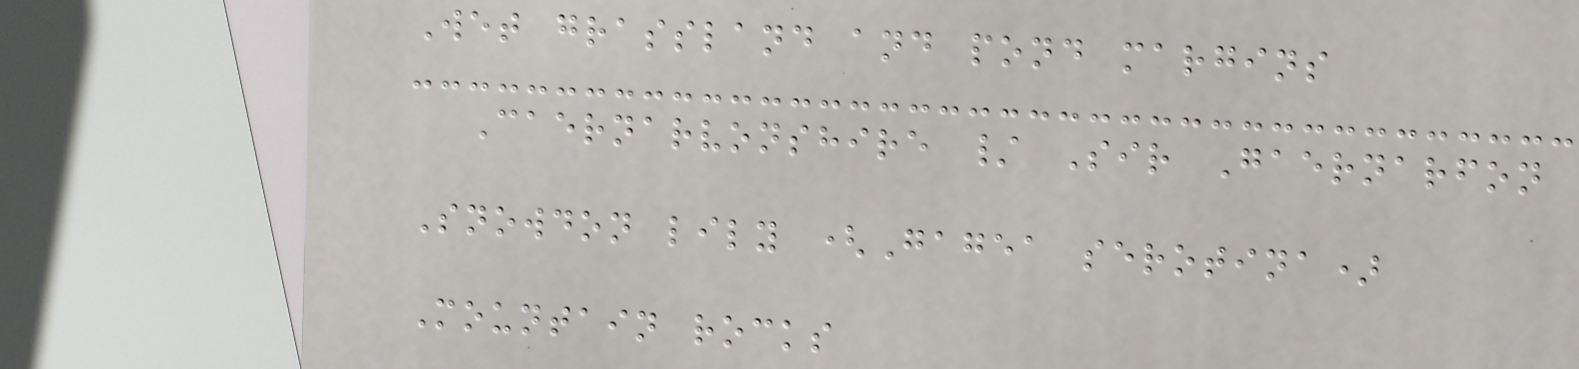Wet grassland and pond margins
Caernarvonshire / Sir Gaernarfon
Snowdon lily (Gagea serotina)
Mountain rocks
